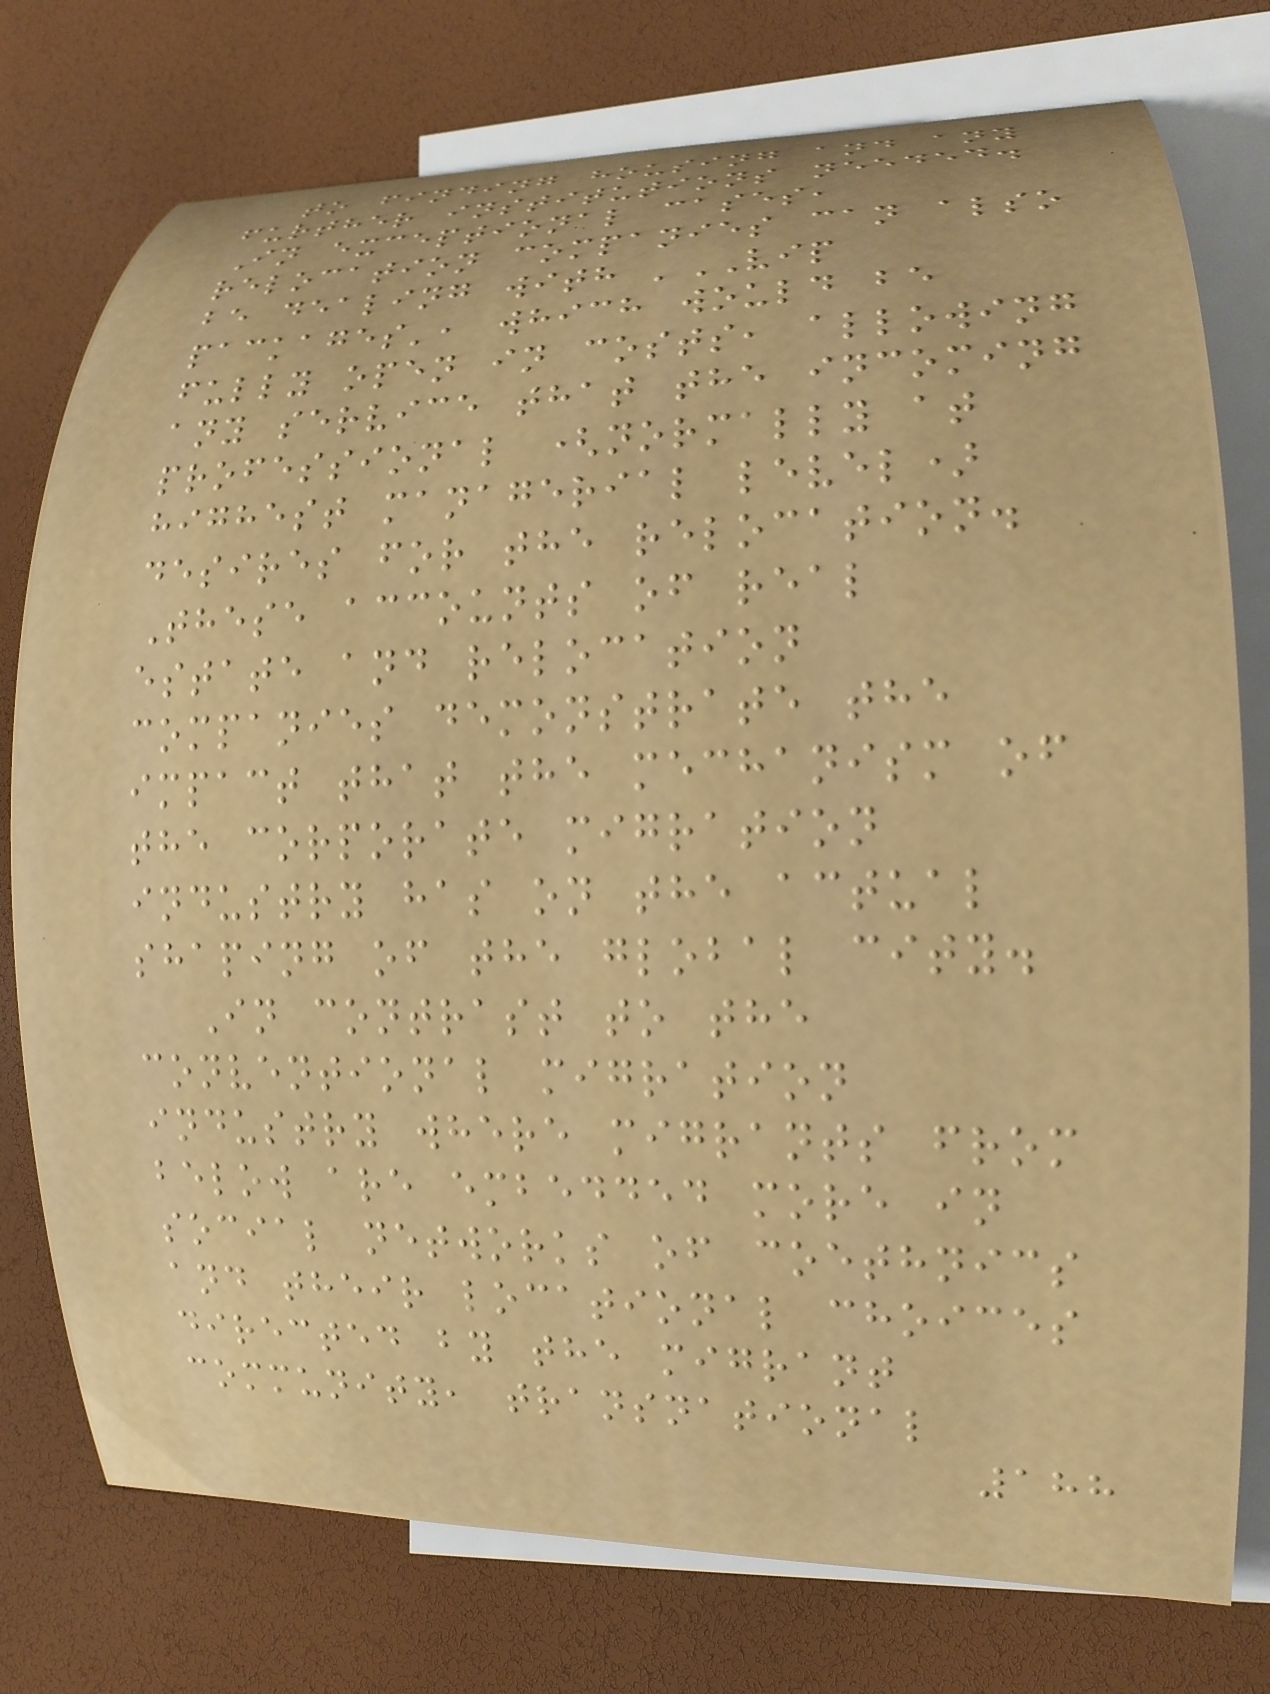to finding housing and any
further institutions needed.
In exceptional cases,
relocation companies can also
be dealing with 'VIP
packages', which would be
fully open in costs, allowing
any service that the incoming
professional (normally at
highest managerial level)
desires for the relocation.
These accounts of real
estate and relocation
companies demonstrate the
impact that the mechanism of
the corporate migration
industry has on the actual
shaping of the global city.
In contrast to the
conventional migration
industry where migrants from
below are embedded more in
social networks of coethnics
and their locational choices
directed by the migrant
community, transnational
188
